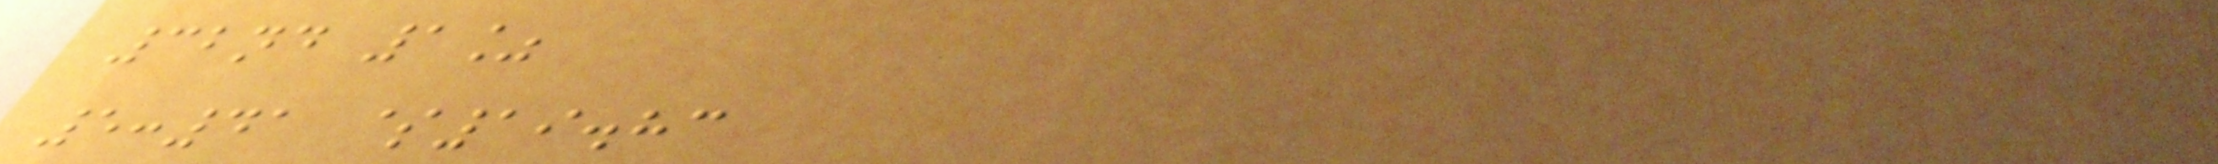32nd 1%
5:41 $19.83
